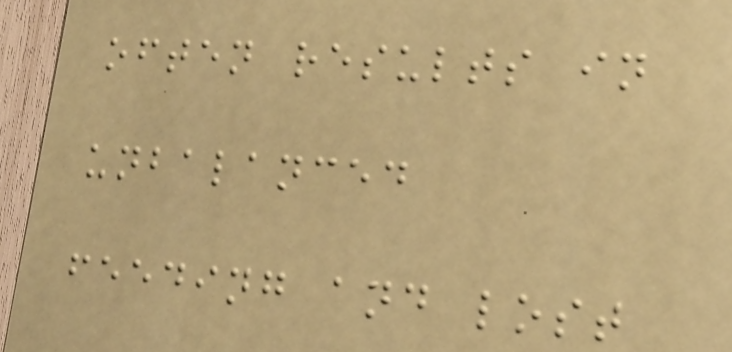often results in
unbalanced
feeding and lost
